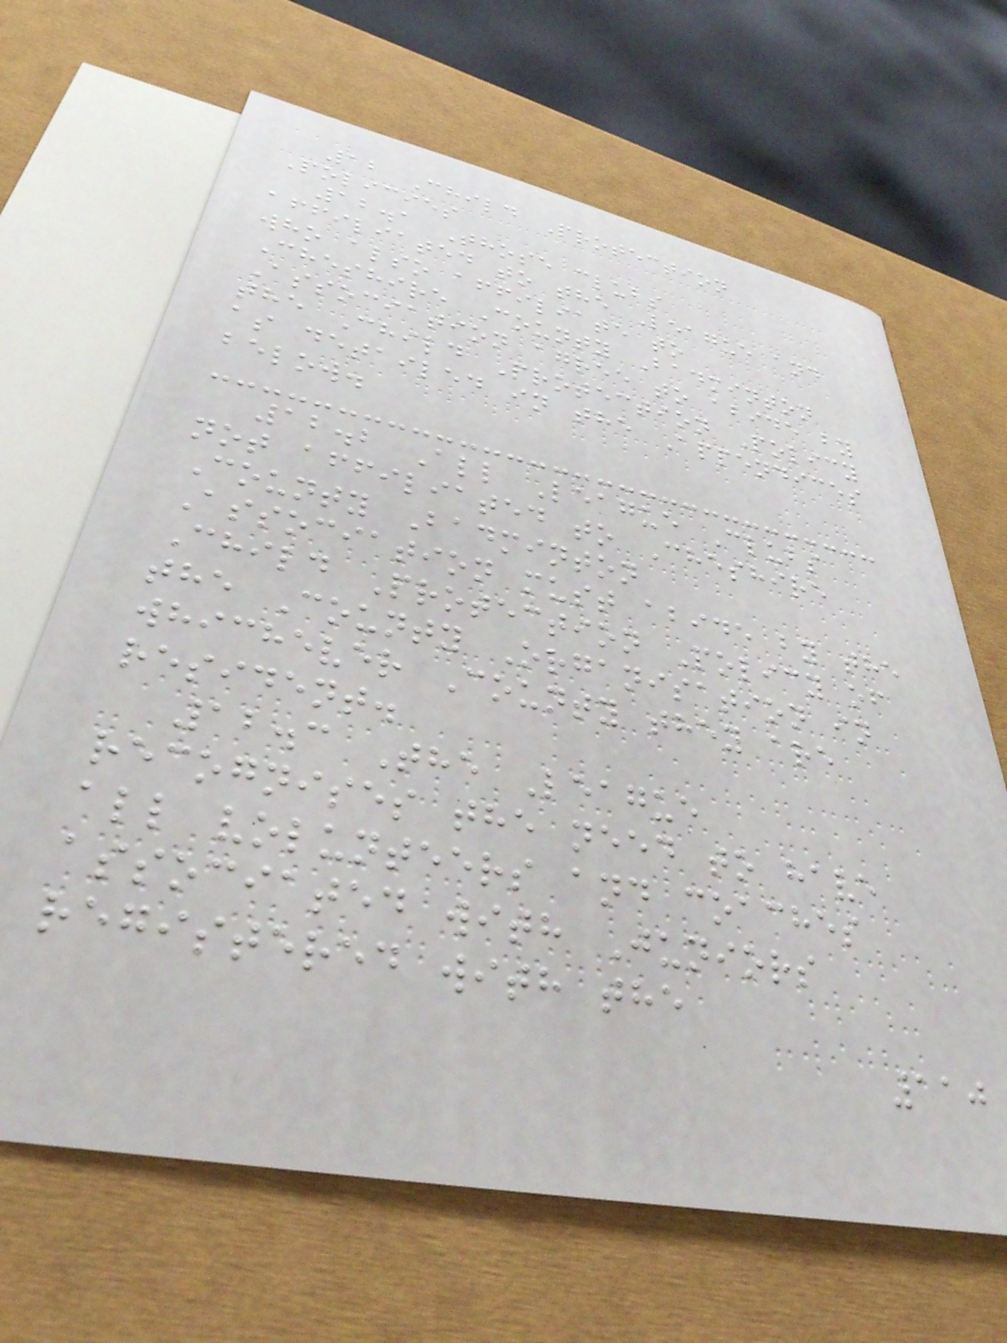12 Child Protection
Policies
12.1 Those clubs
affiliated to the League and
who also affiliate to
Cheshire County Badminton
Association agree to abide by
the Child Protection Policy
as detailed in the Appendices
below.
12.2 All League Clubs
not affiliated to Cheshire
County Badminton
Association must abide by the
Child Protection Policy of
the County Organisation in
whichever County they are
resident.
12.3 The League
recognises the need to have
all volunteers and coaches
associated with Juniors
registered with the
110
